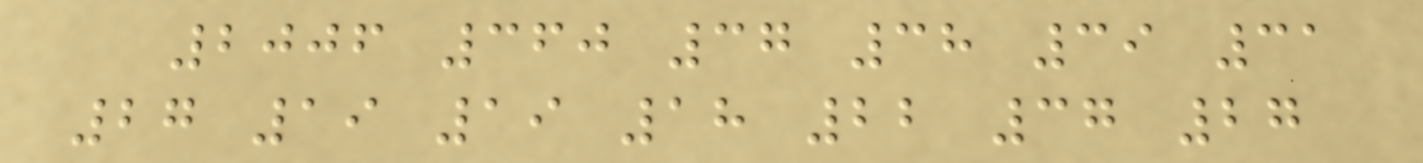2006 360 37 38 39 31
27 19 19 18 22 37 27
